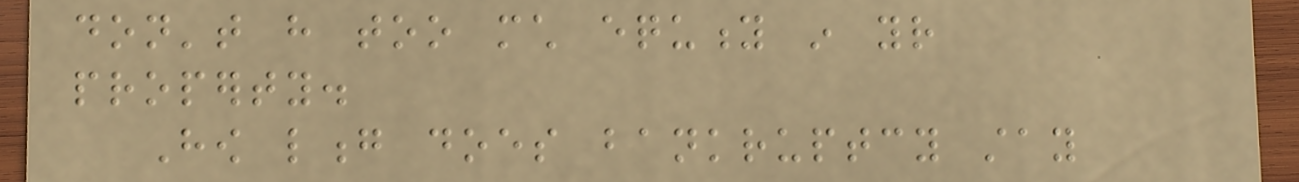don't have too much equity in your
property.
How long does bankruptcy stay
